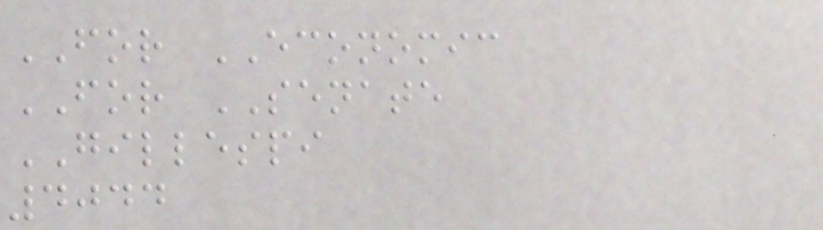FOR ECONOMIC
FOR SENATE
GILLESPI
4044
